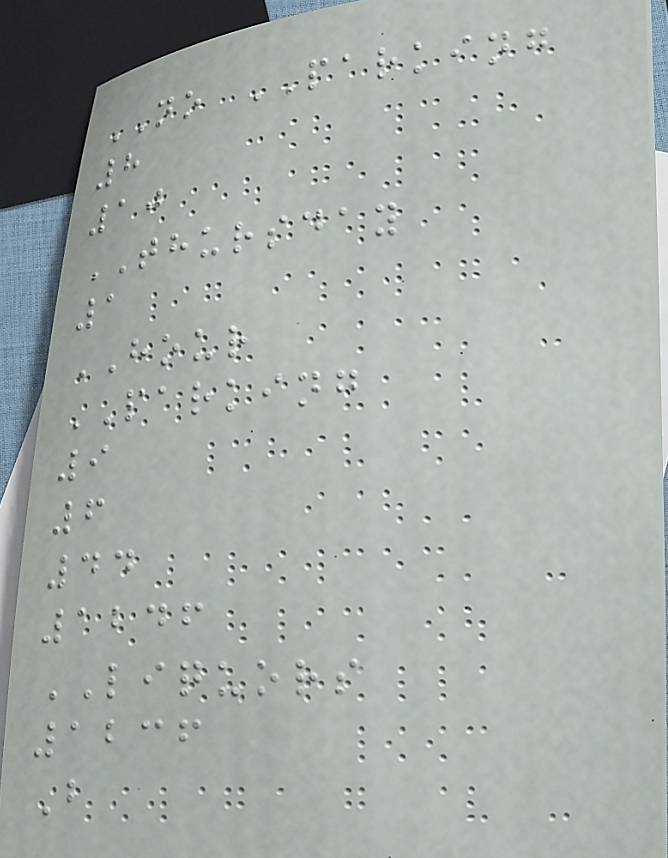NO PARKING
8
10
THURSDAY
1
HOUR
PARKING
9
6
44
1246
LIQUORS
1236
B
